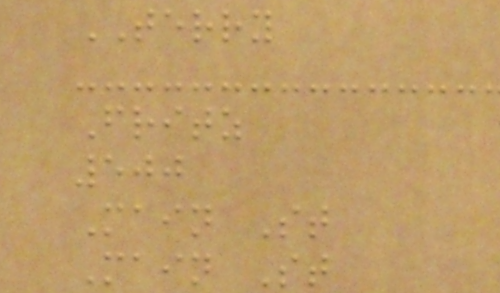TERRY
Fritz
500
Main St
Main St
